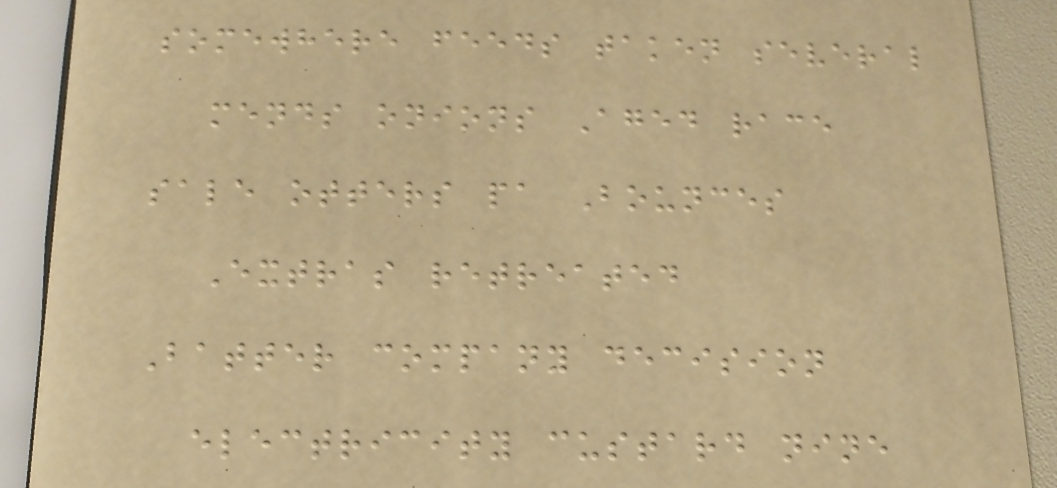somewhere feeds taken several
mends onions Aged race
sale otters pa Bounces
Extras retreated
Batter company decision
electricity custard nine
